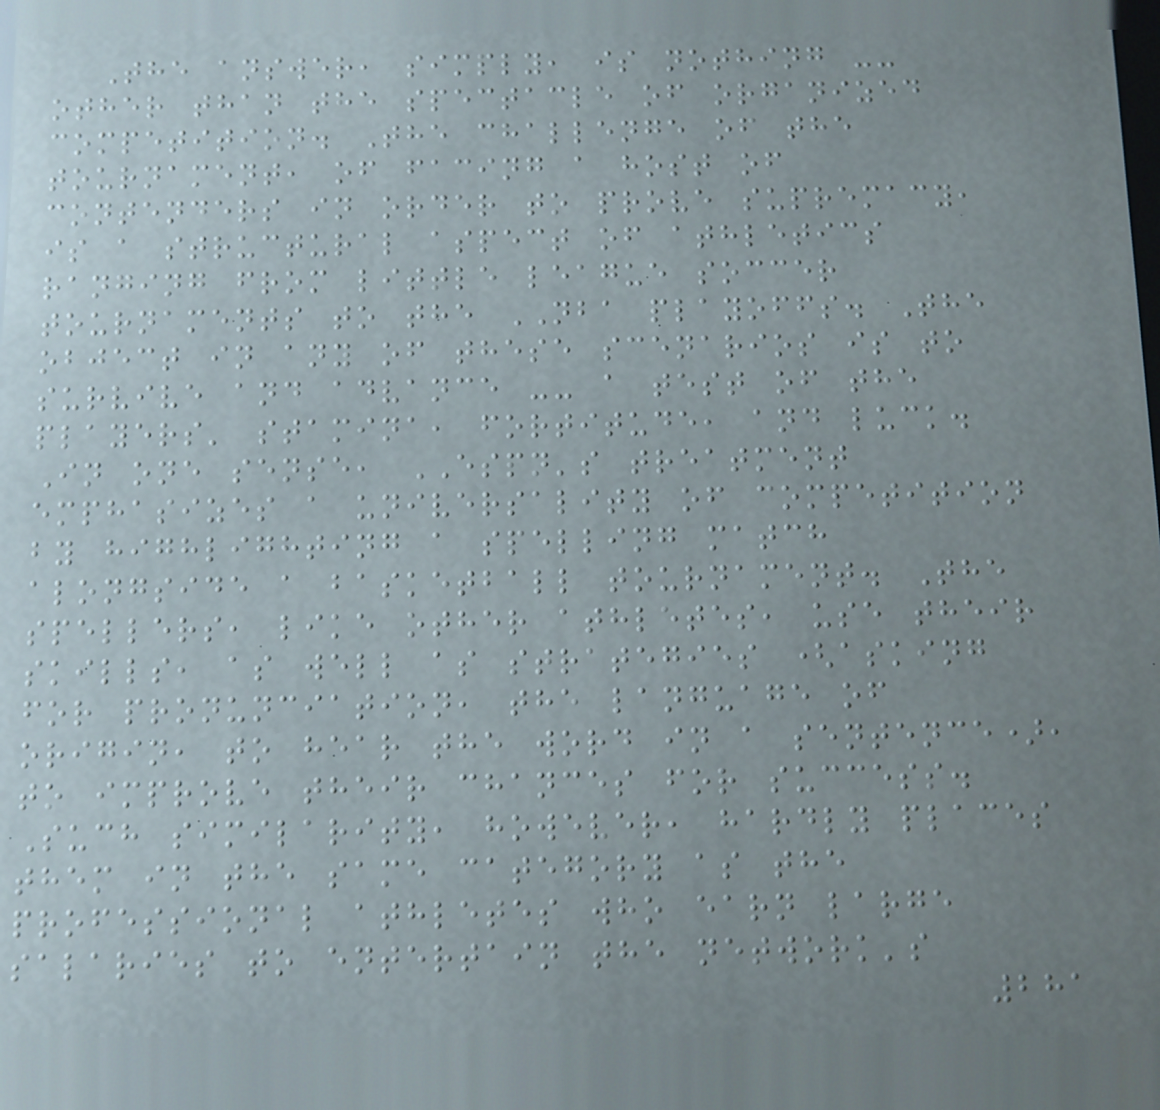The answer, simply, is nothing --
other than the spectacle of organized
competition. The challenge of the
tournament, of facing a host of
contenders in order to prove supremacy,
is a structural aspect of athletics
ranging from little league soccer
tournaments to the NBA playoffs. The
object in any of these scenarios is to
survive and advance -- a test of the
players' stamina, fortitude, and luck.
In one sense, ESPN's treatment
emphasizes a universality of competition
by highlighting a spelling match
alongside a basketball tournament. The
spellers, like other athletes, use their
skills, as well as strategies (asking
for pronunciation, the language of
origin, to hear the word in a sentence),
to improve their chances for success.
Such similarity, however, hardly places
them in the same category as the
professional athletes who earn large
salaries to entertain the network's
281
